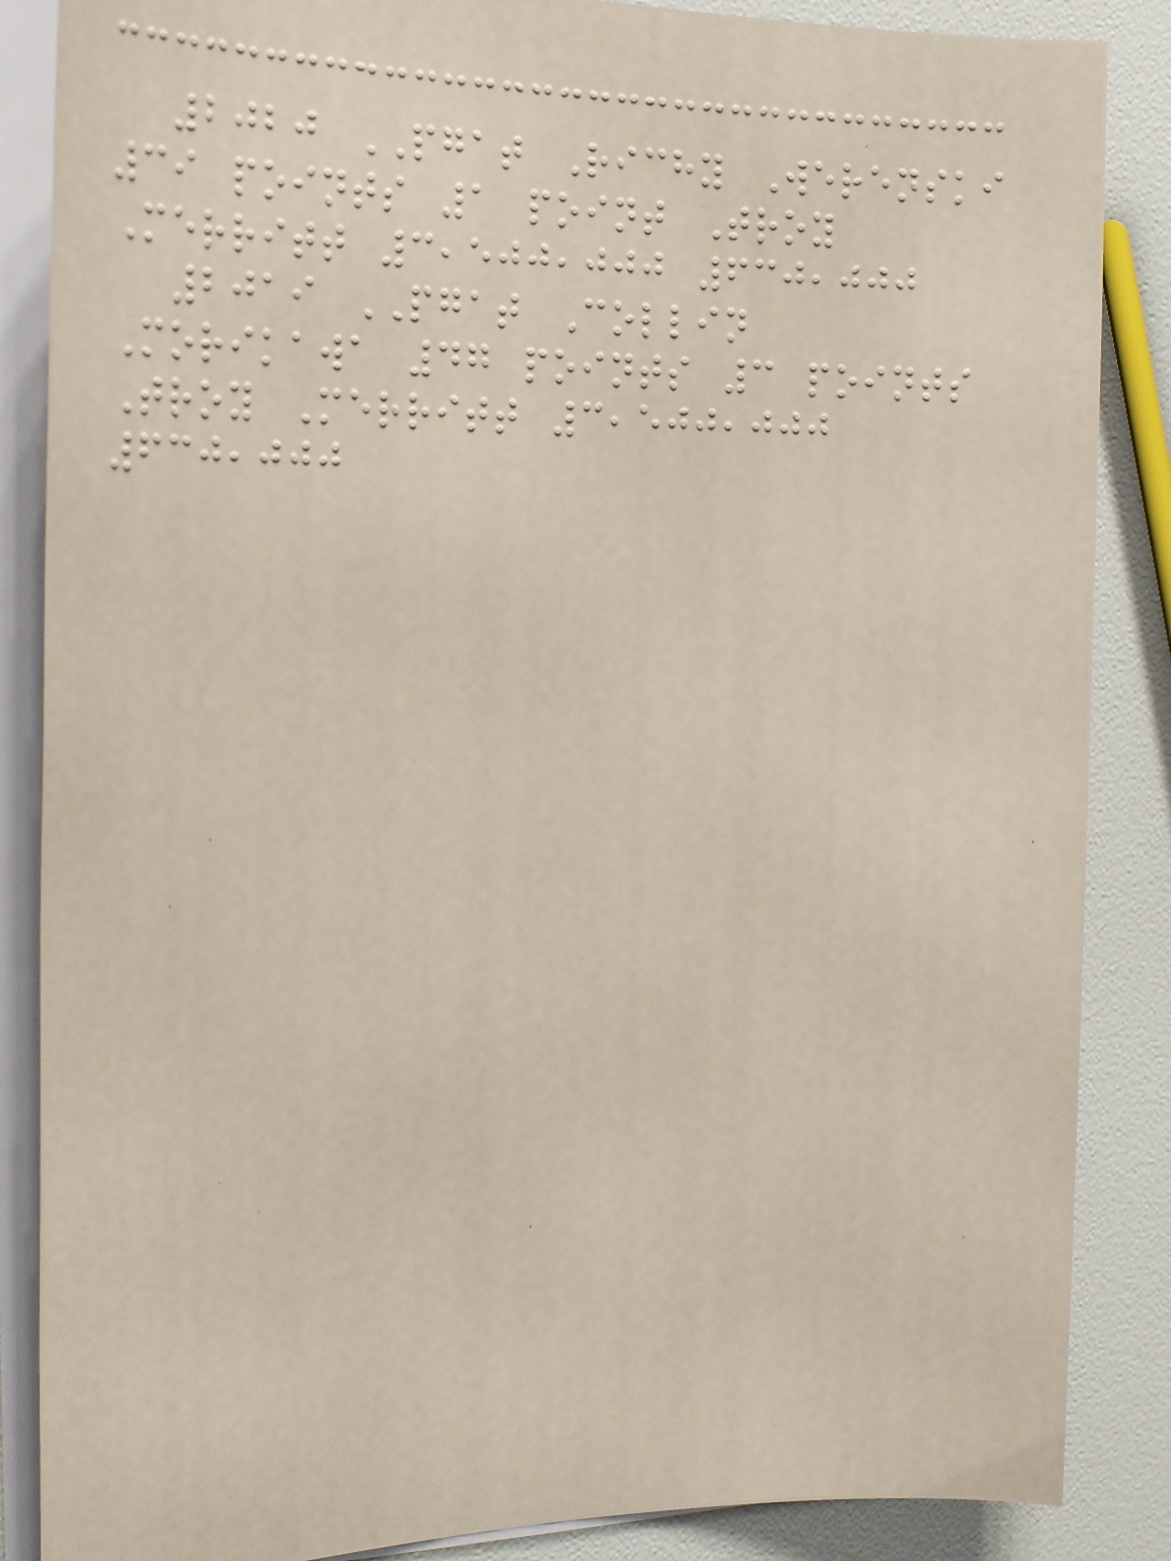2020 PGAT Richy Werenski
39 points 1 point Troy
Merritt 3,500,000 630,000
2019 PGAT Collin
Morikawa 47 points 3 points
Troy Merritt 3,500,000
630,000
